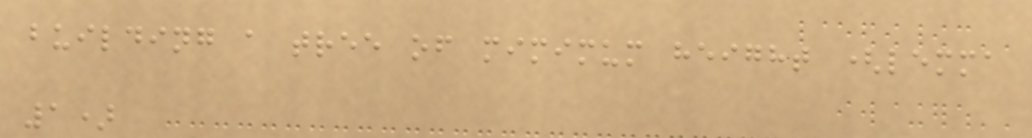building a tree of mimimum height (lemma
1)
